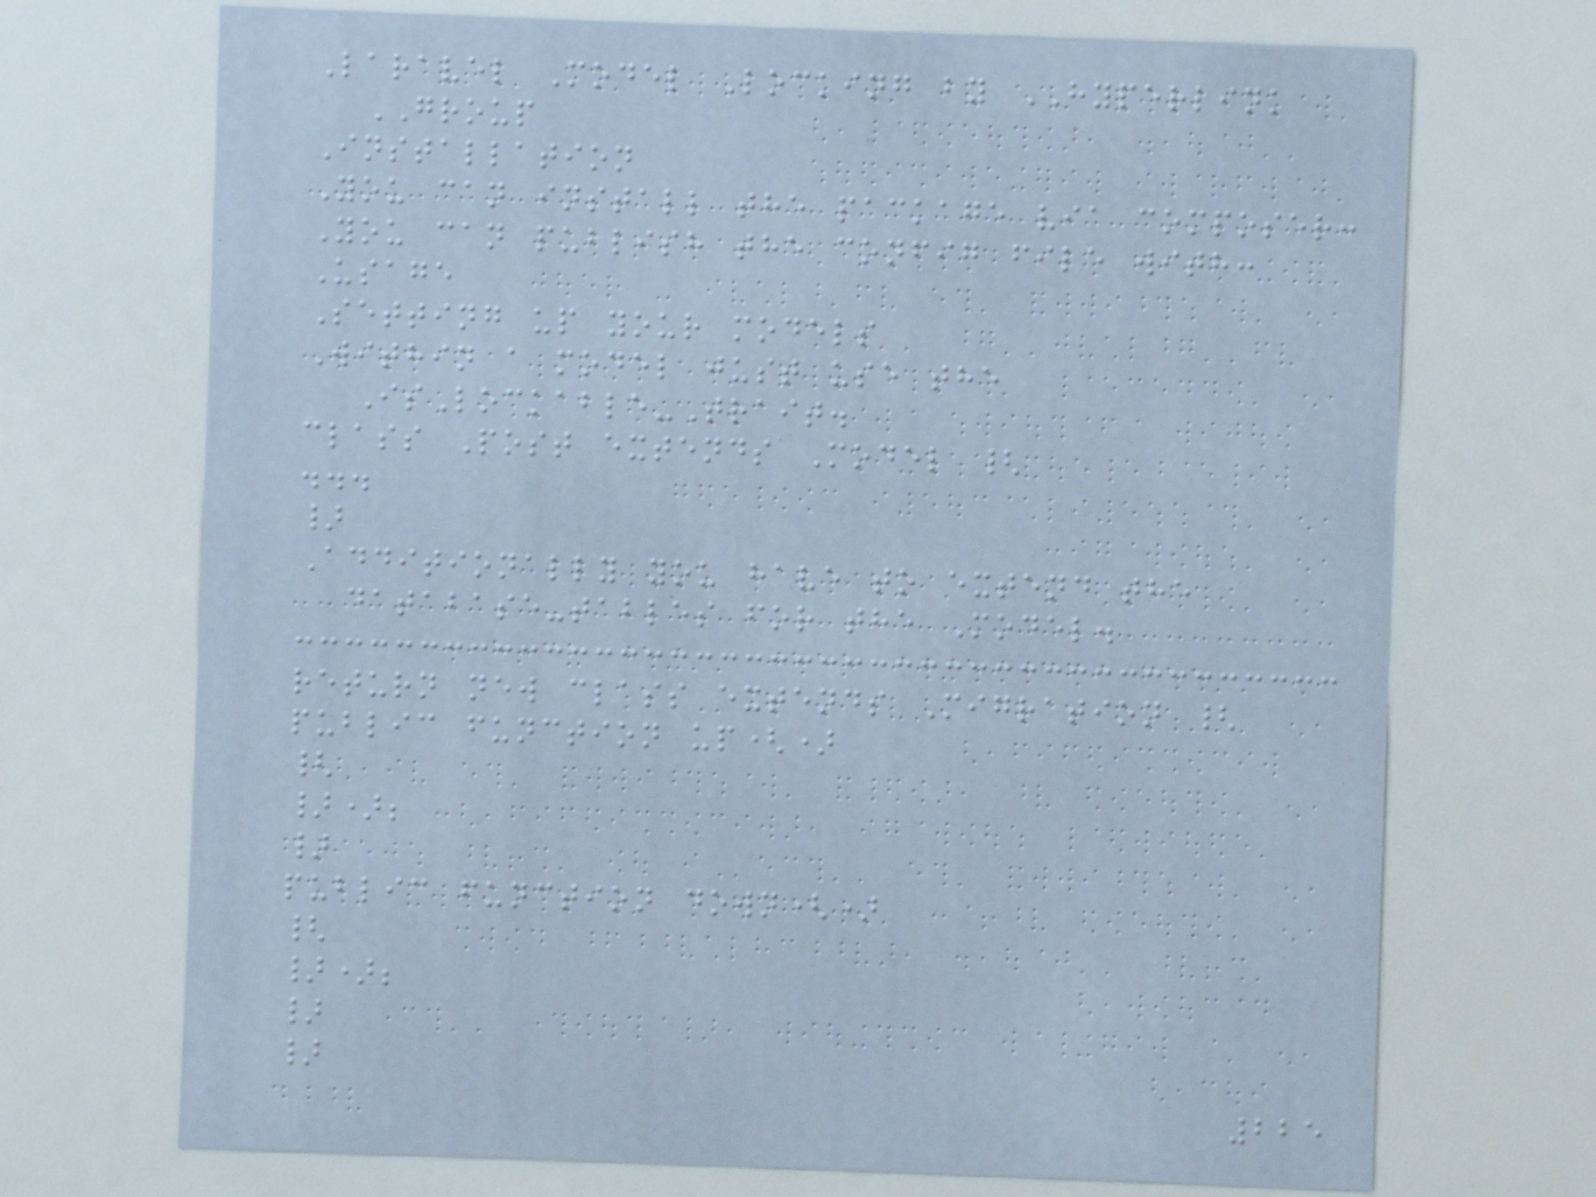Laravel Model Locking by HYPERLINK
GROUP
Installation
You can install the package via composer:
You can publish the config file with:
Usage
Setting up your models
Within a model just use the
IsLockable-Trait.
class Post extends Model {
...
}
Additionally you have to extend the
database-tables for the Model.
return new class extends Migration {
public function up()
{
});
}
public function down()
{
});
}
}
225
